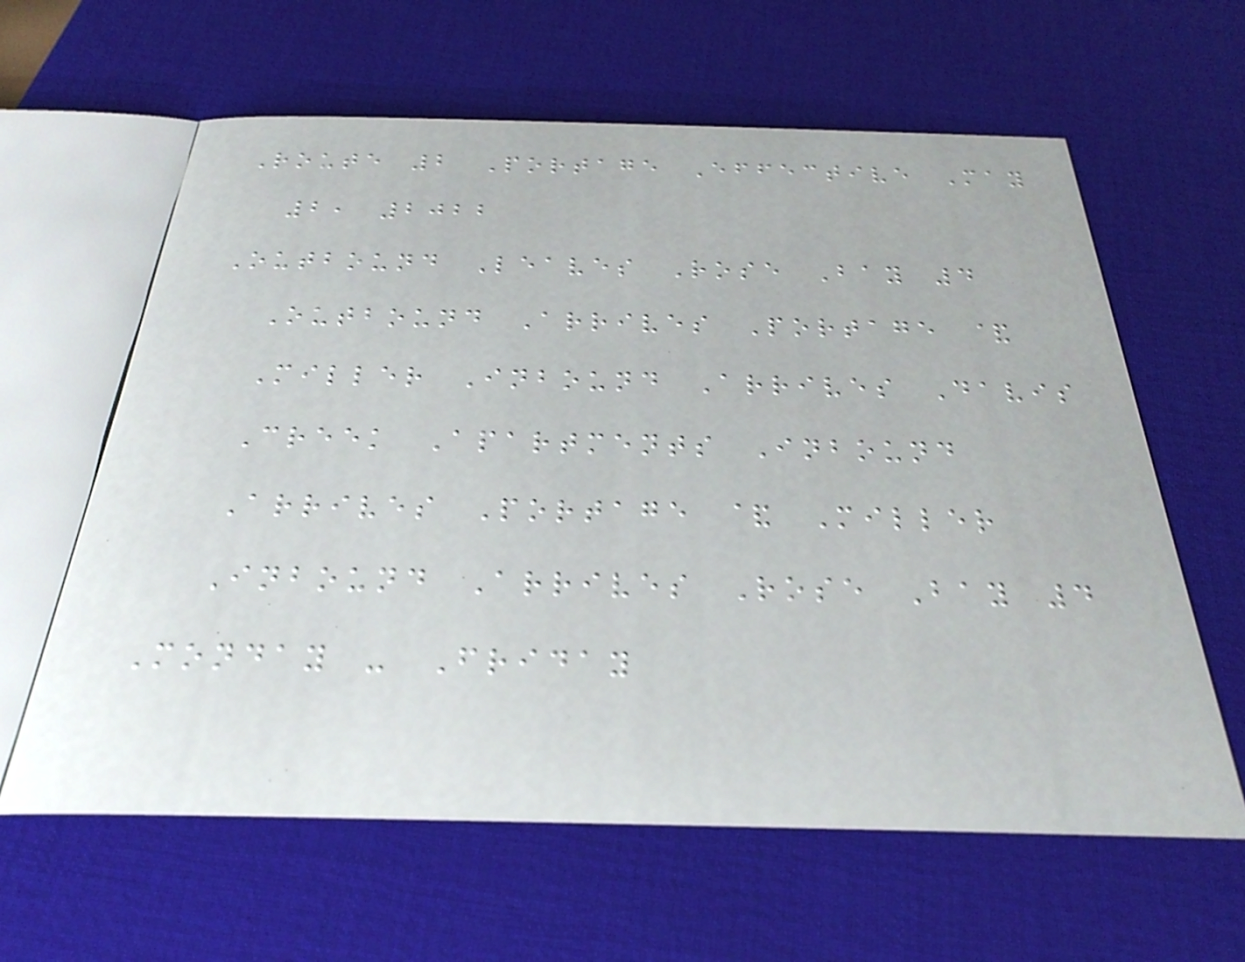Route 2 Portage Effective May
2, 2022
Outbound Leaves Rose Bay 4
Outbound Arrives Portage &
Miller Inbound Arrives Davis
Creek Apartments Inbound
Arrives Portage & Miller
Inbound Arrives Rose Bay 4
Monday - Friday
